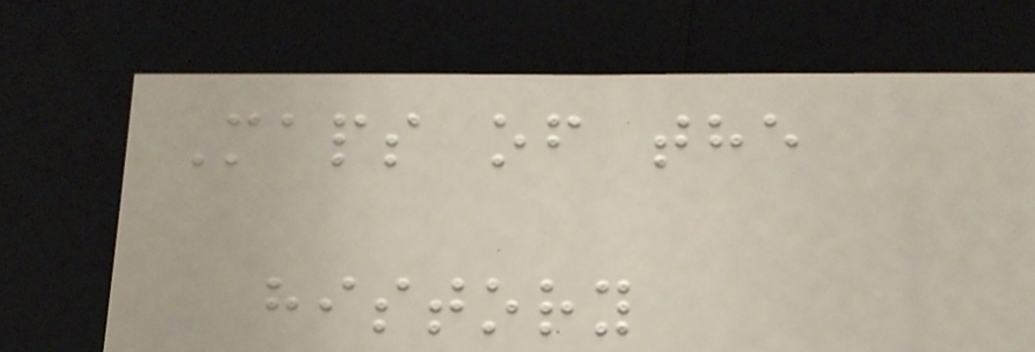Maps of the
history
